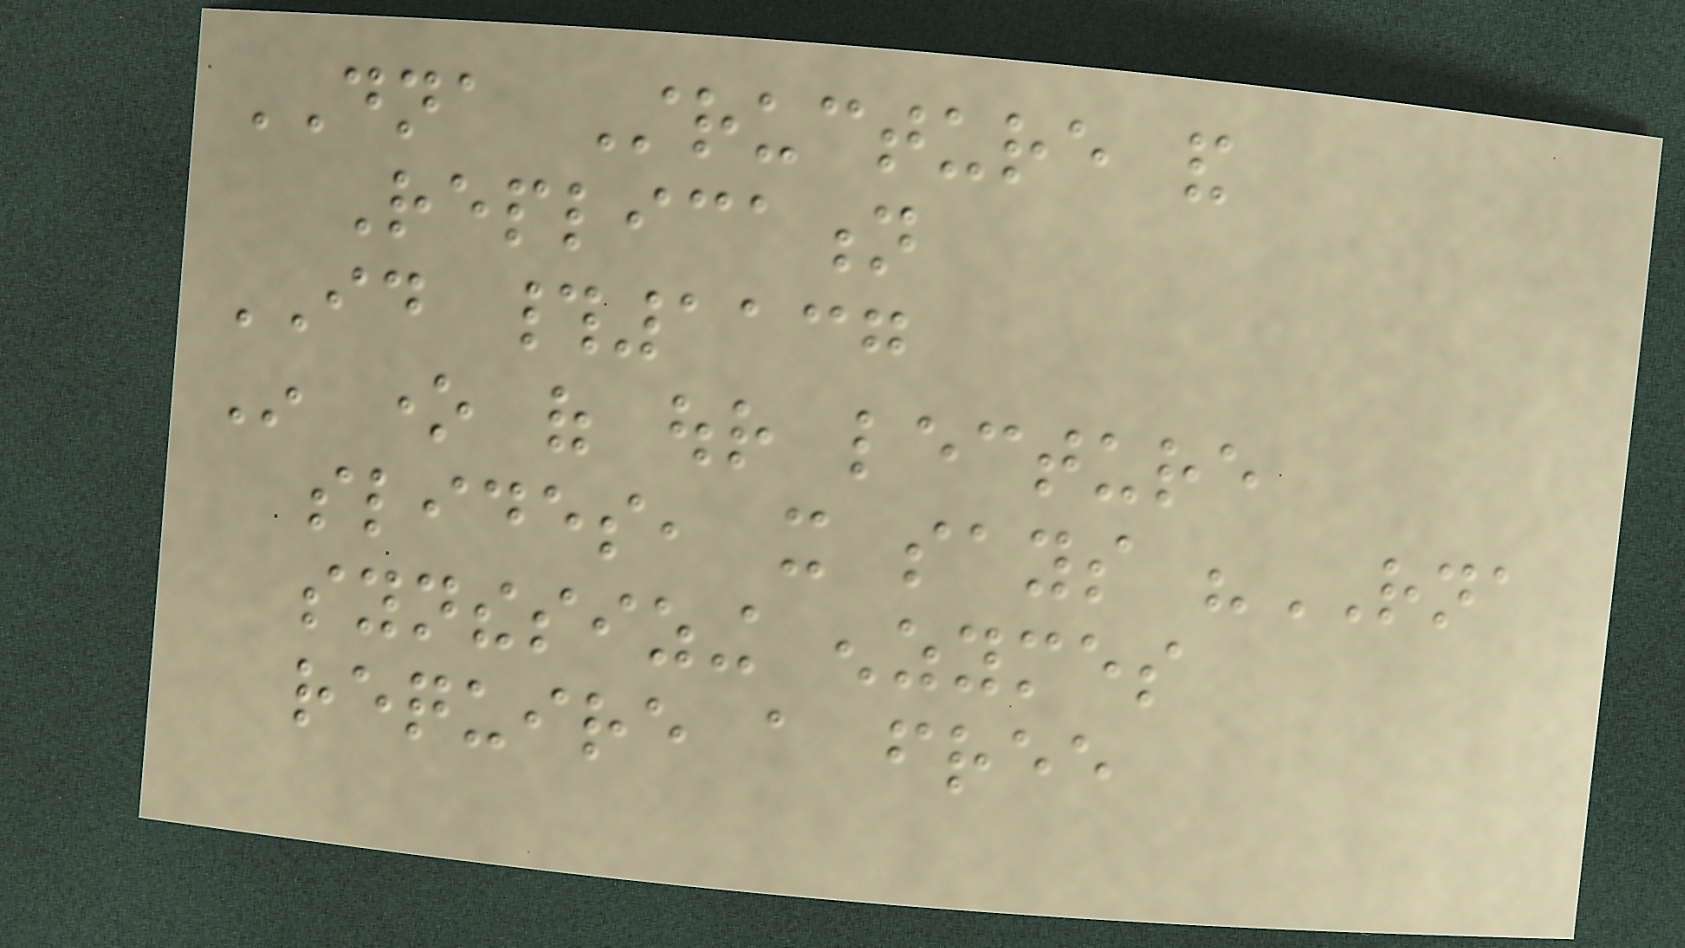DNA Structure and
Replication
ID #1137
In one of our lecture
slides, it says "RNA
synthesizing enzymes
require a free
